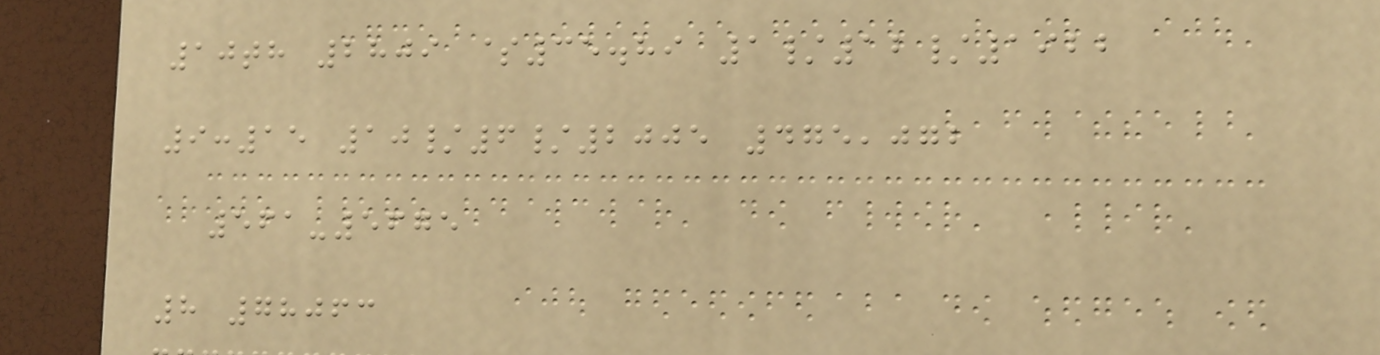10th 2809 $35.89 1/12/1922
9:15 10/6/2005 475,072
561-5675
8 78063
